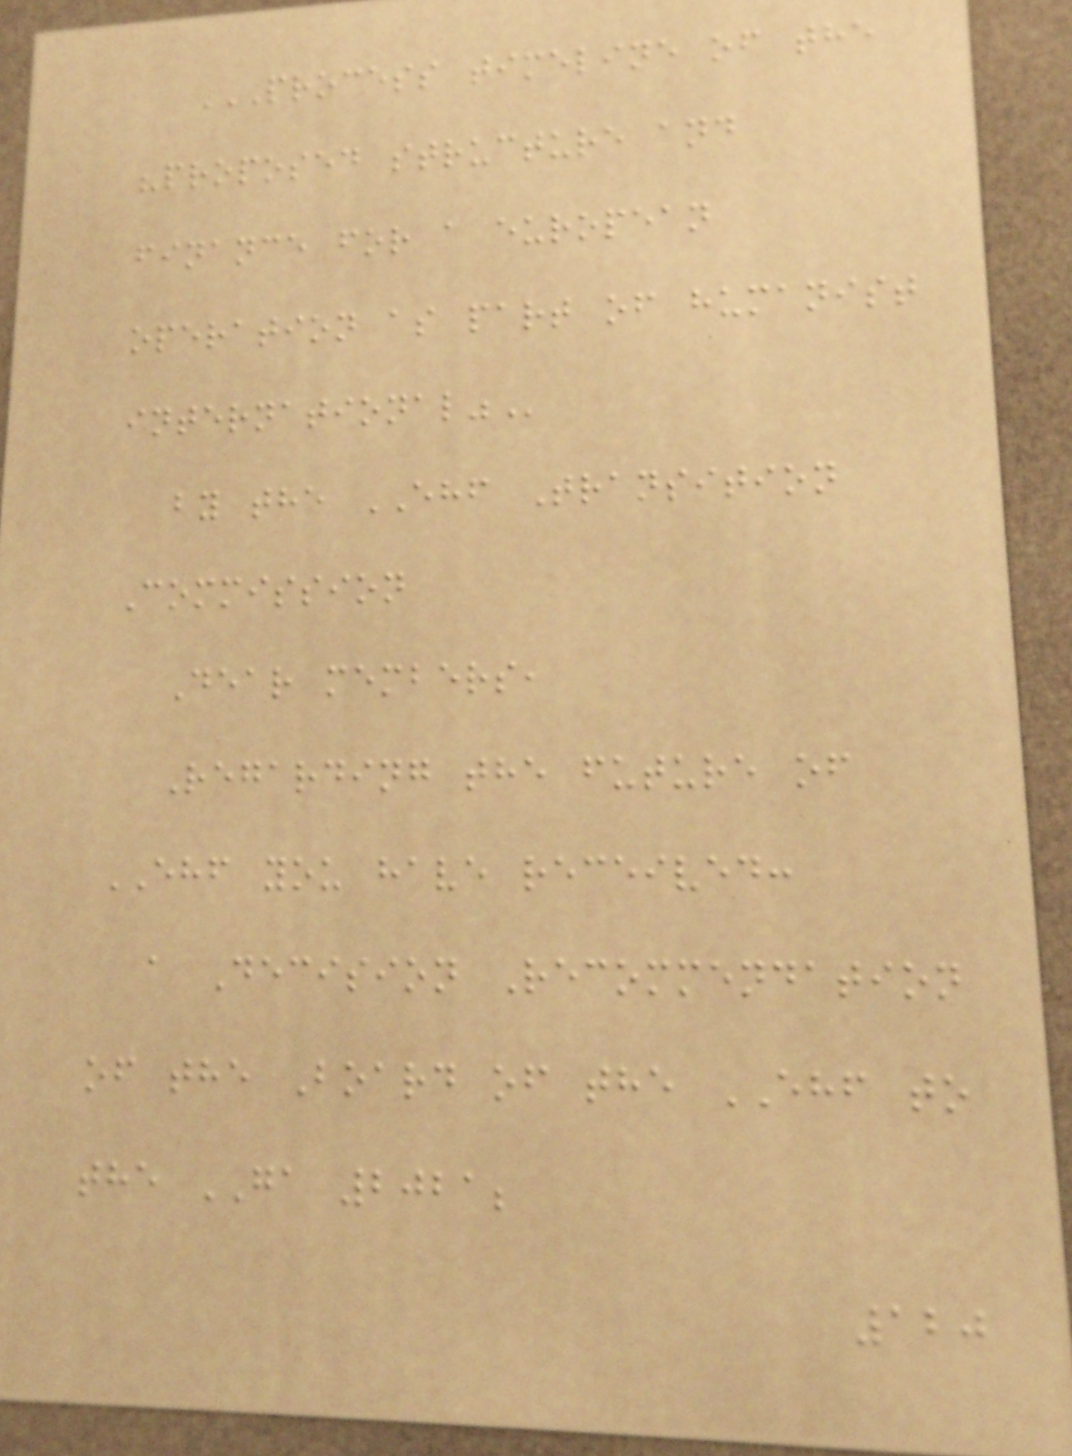PROCESS TIMELINE OF THE
"PROPOSED STRUCTURE AND
FINANCE FOR A EUROPEAN
OPERATION AS PART OF HUMANIST
INTERNATIONAL"
by the EHF Transition
Commission
Dear members,
Regarding the future of
EHF you have received:
a Decision Recommendation
of the Board of the EHF to
the GA 2021;
120
